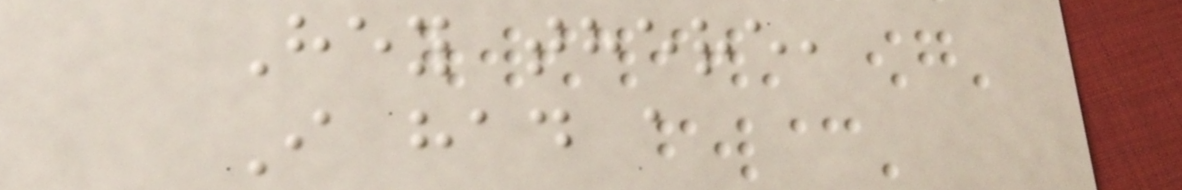Hey there,
I had a
